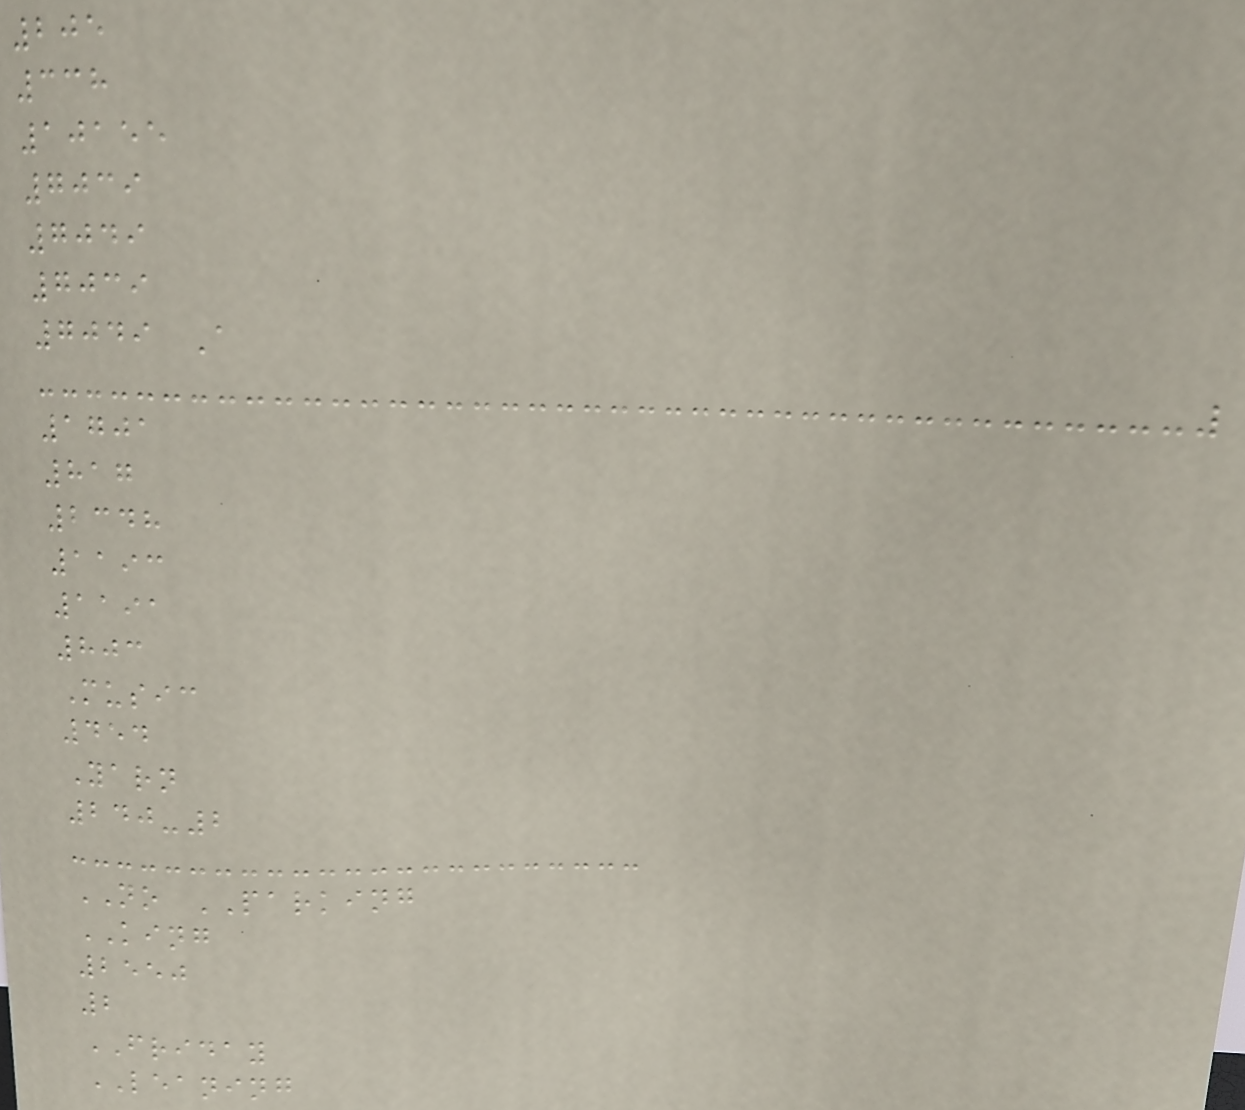205
338
10155
7039
7049
7039
7049 A
1701
817
2348
1193
1191
803
Music
454
Yarn
240-2
NO PARKING
KING
2550
2
FRIDAY
LEANING
